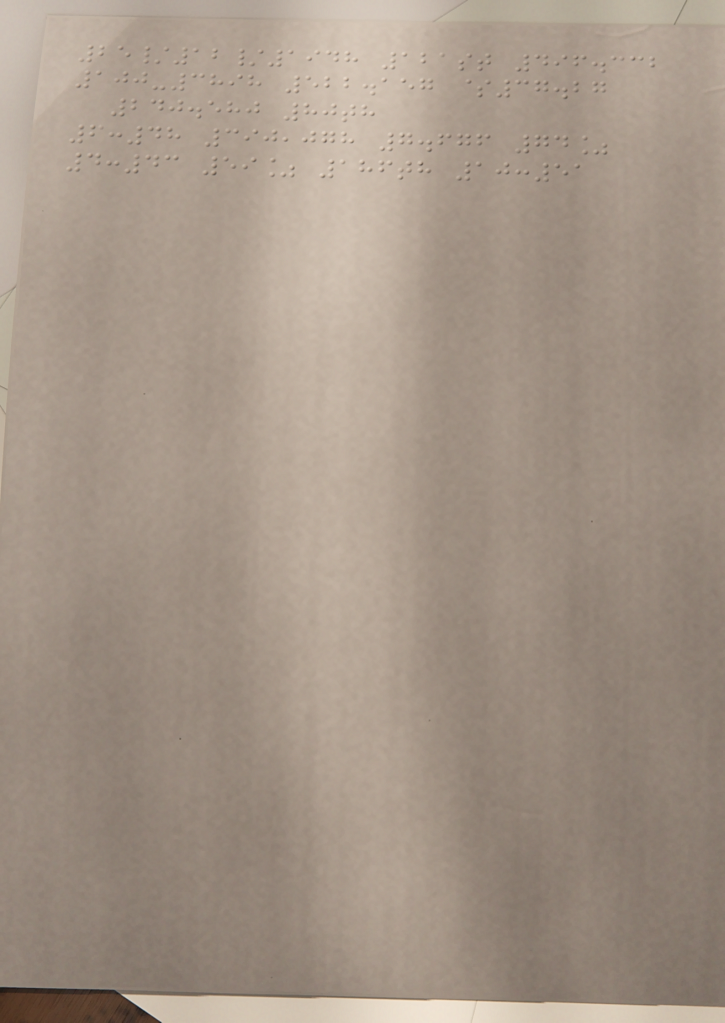25/12/1948 121st 496.332
100-3898 522.157 $37.27
240.580 80th
6:48 390,078 7.676 74%
4:43 59% 186th 10:51
